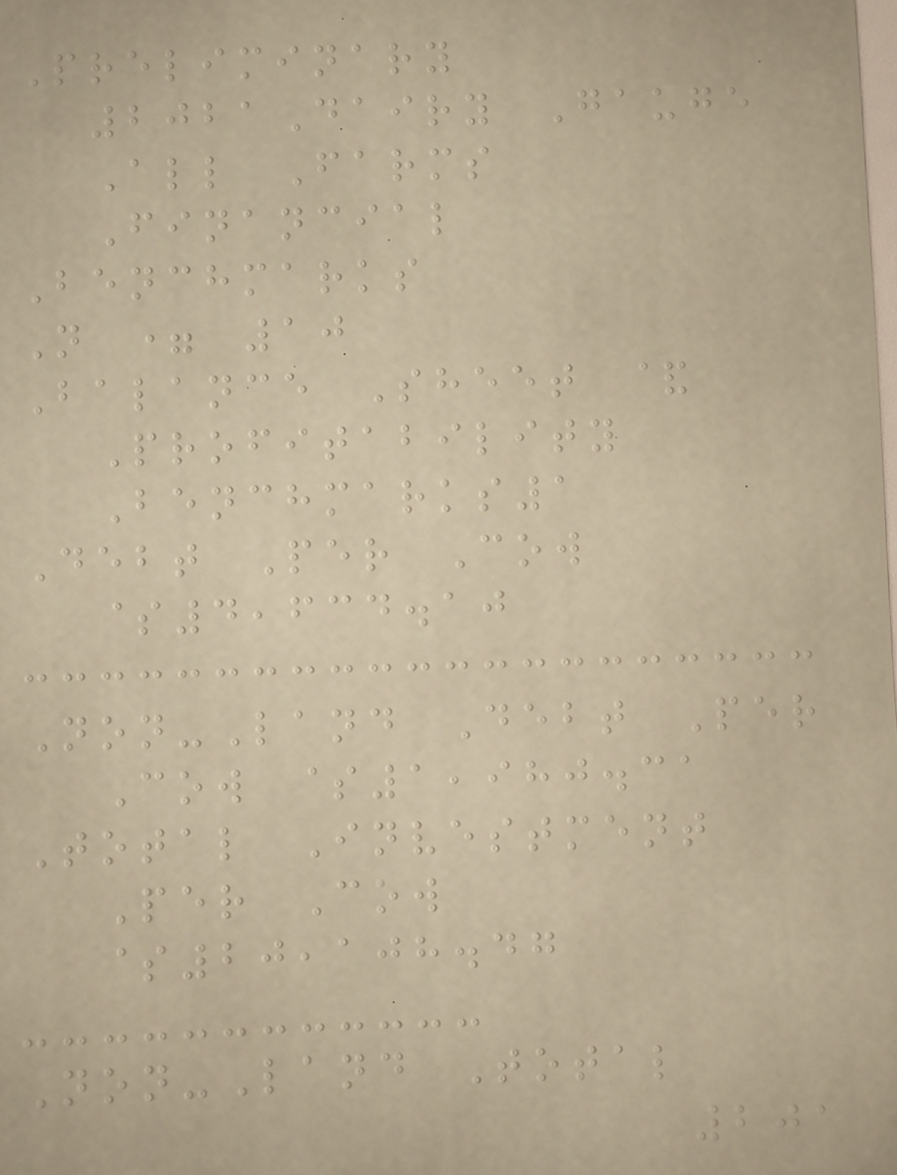Preliminary
2021Dairy Gauge
All Farms
Financial
Benchmarks
N = 10
Balance Sheet &
Profitability
Benchmarks1
Debt Per Cow
$4,634.10
Non-Land Debt Per
Cow $1,980.31
Total Investment
Per Cow
$20,108.47
Non-Land Total
201
